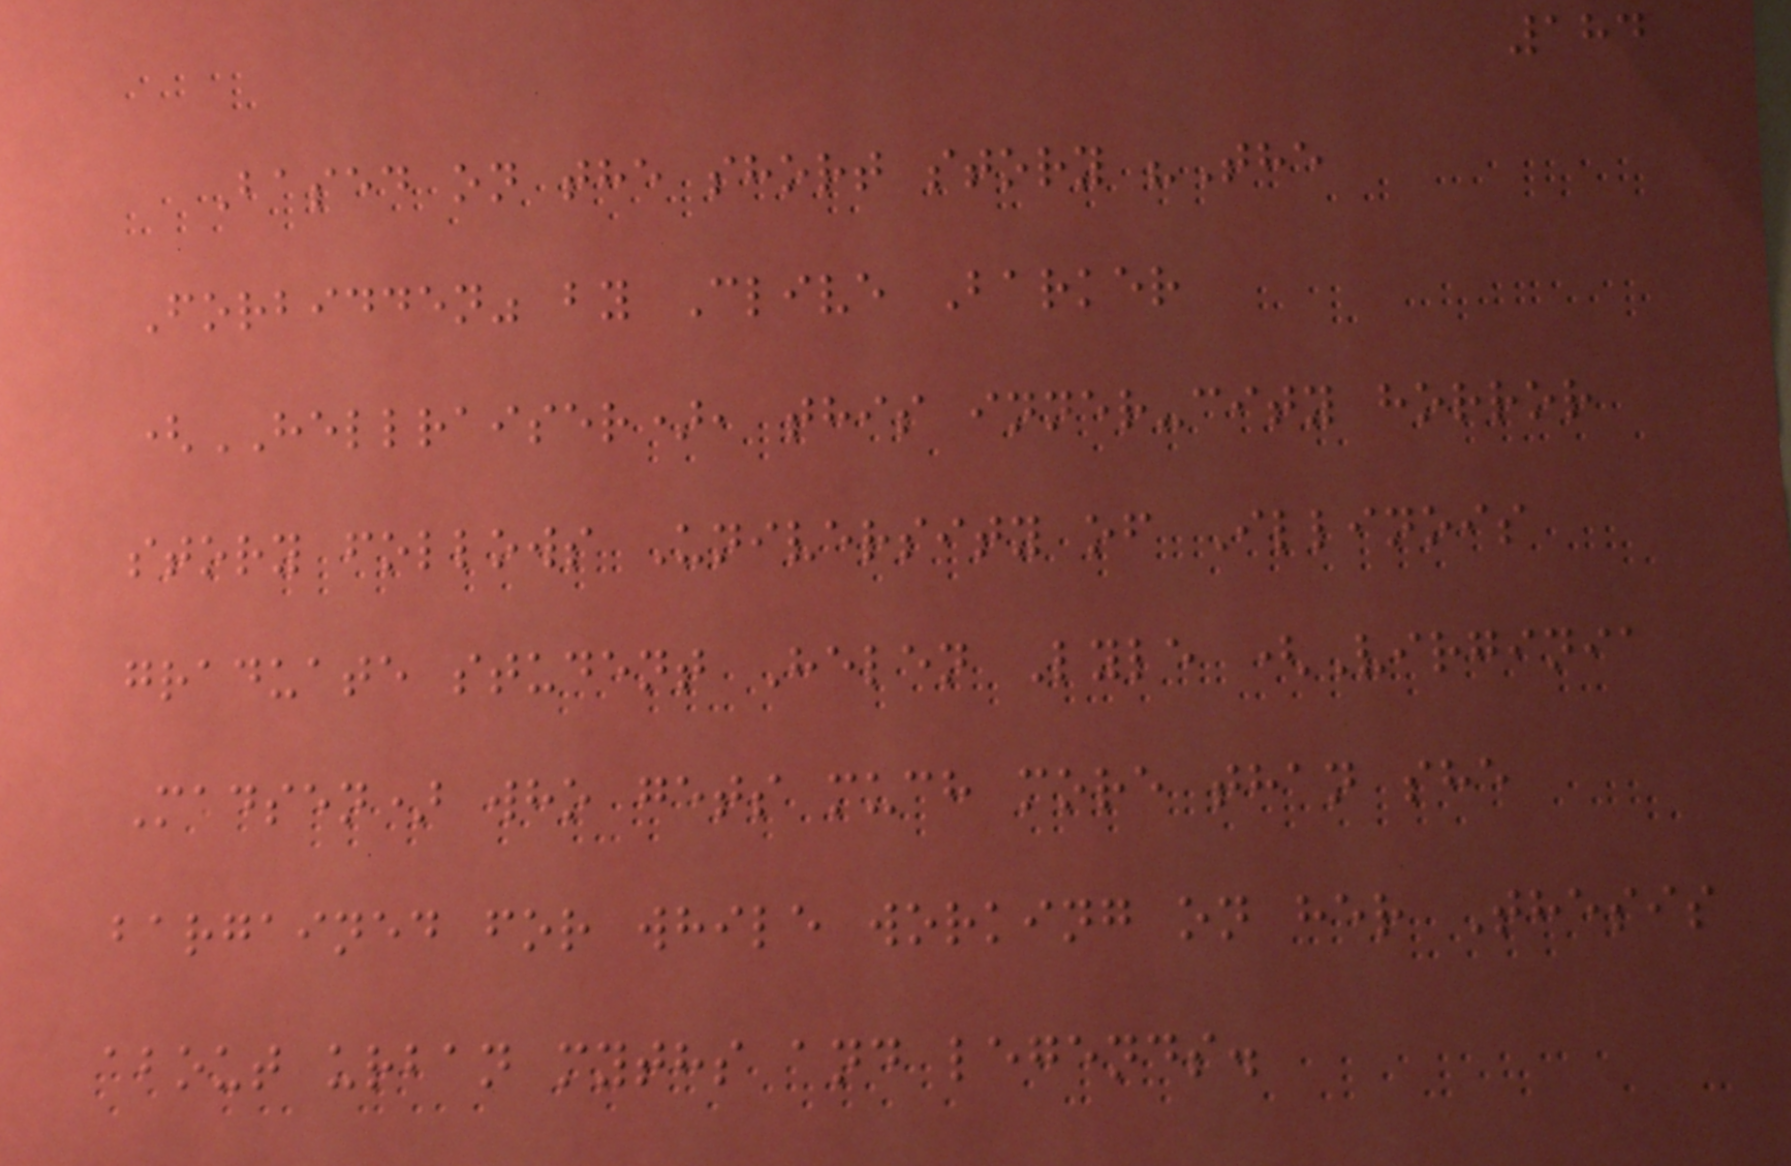184
Based on the short story "The
Forbidden" by Clive Barker
(HELLRAISER), this inner-city horror
story follows University of Illinois
graduate student Helen Lyle (Virginia
Madsen) who gets much more than she
bargained for while working on her Thesis
about urban myths and legends.
